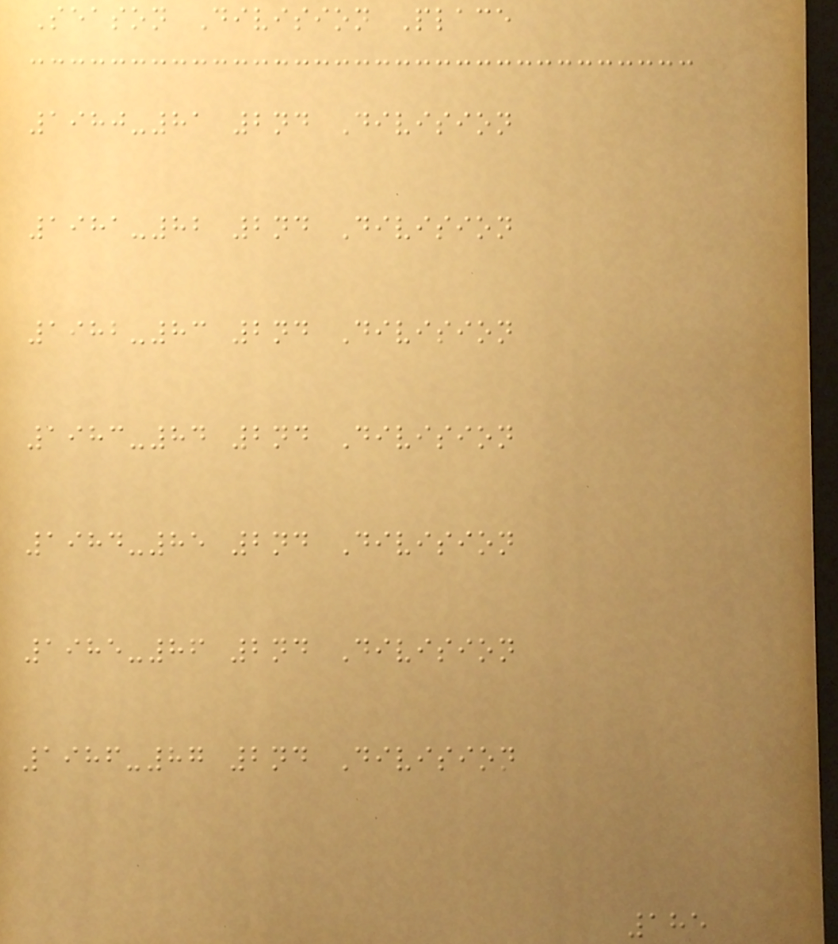Season Division Place
1980-81 2nd Division
1981-82 2nd Division
1982-83 2nd Division
1983-84 2nd Division
1984-85 2nd Division
1985-86 2nd Division
1986-87 2nd Division
185
